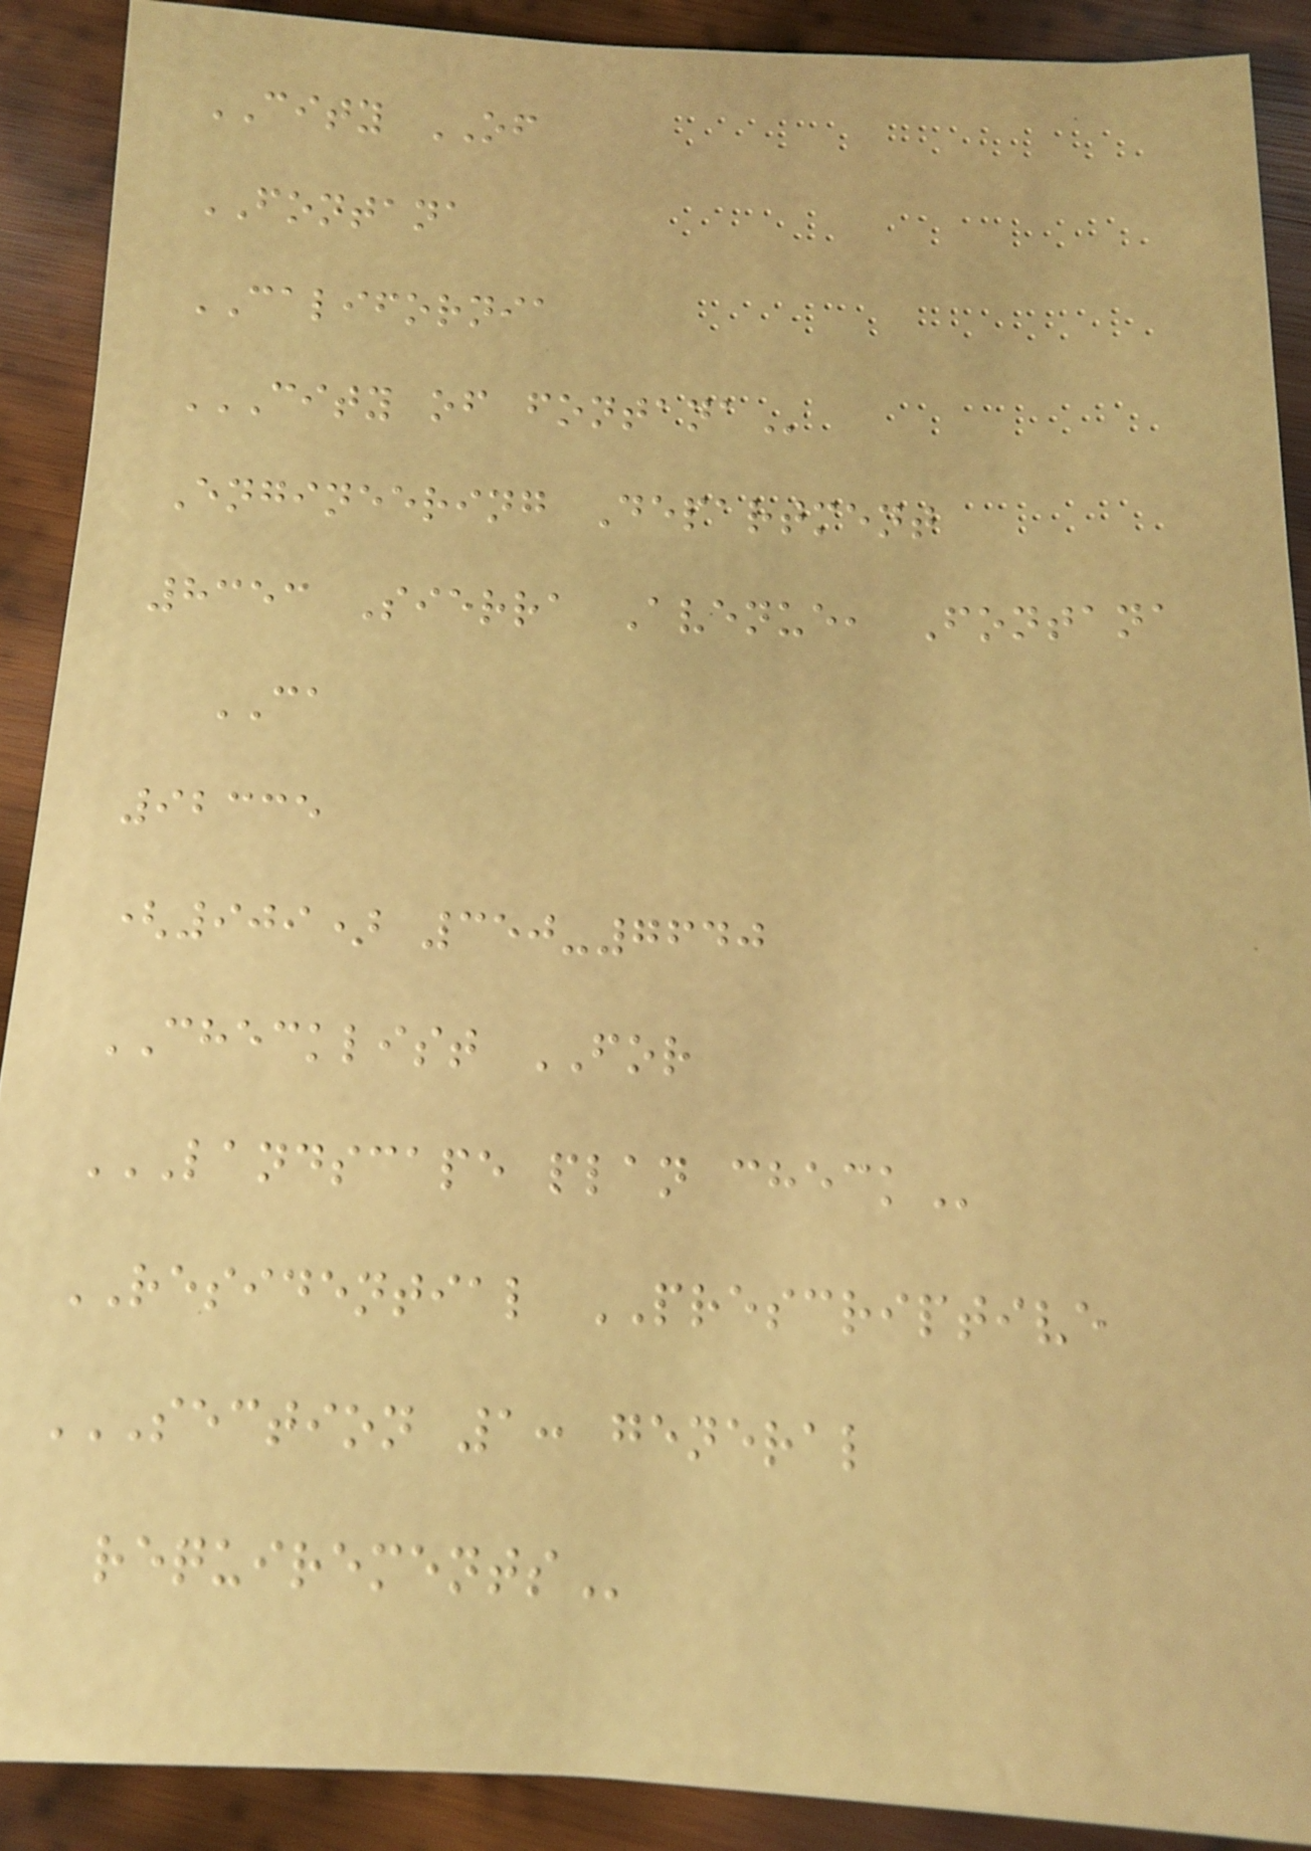CITY OF
FONTANA
CALIFORNIA
CITY OF FONTANA
Engineering Department
8353 Sierra Avenue, Fontana
CA
92335
(909) 350-7640
CHECKLIST FOR
LANDSCAPE PLAN CHECK
RESIDENTIAL PRESCRIPTIVE
SECTION 1: GENERAL
REQUIREMENTS
